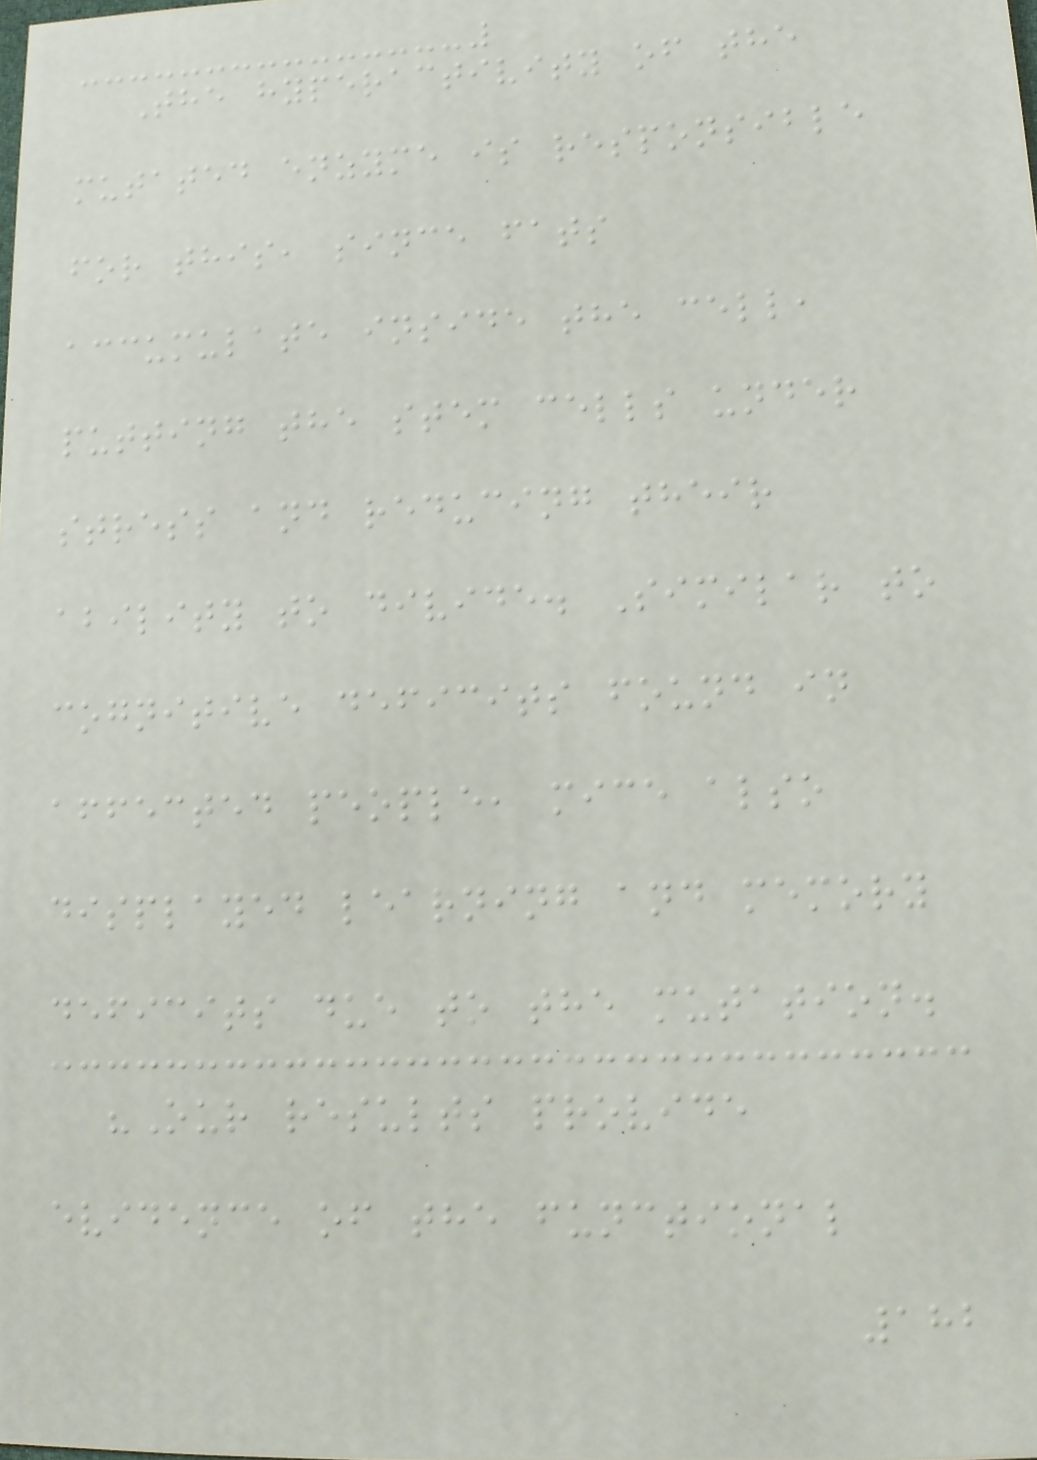The hyperactivity of the
mutated enzyme is responsible
for this, since fats
accumulate inside the cell,
putting the stem cells under
stress and reducing their
ability to divide. Similar to
cognitive deficits found in
affected people, mice also
displayed learning and memory
deficits due to the mutation.
"Our results provide
evidence of the functional
182
